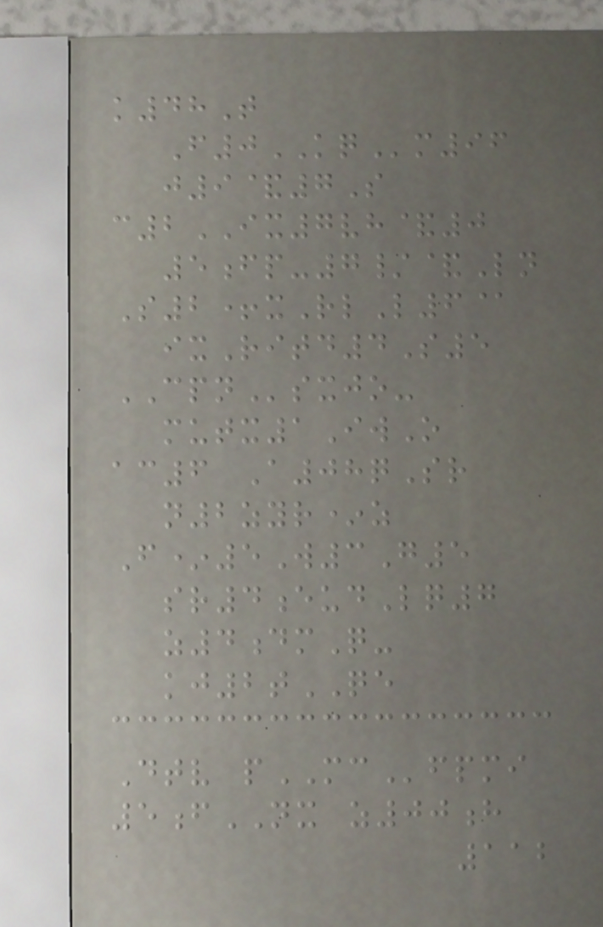k48T
F0KQm96
j9&7S
c2IX7vh&0
5fp-7/&Ln
S2+xRlL6@
ixRitd4S5
CPNsxjo-
mutx1IwO
ac6 A08qSr
n2zyr*z
F*5W3G5
sr4eudLq7
z4dmQ-
kj2tQE
Dtv pMCfpmi
5fNX z00h
112
